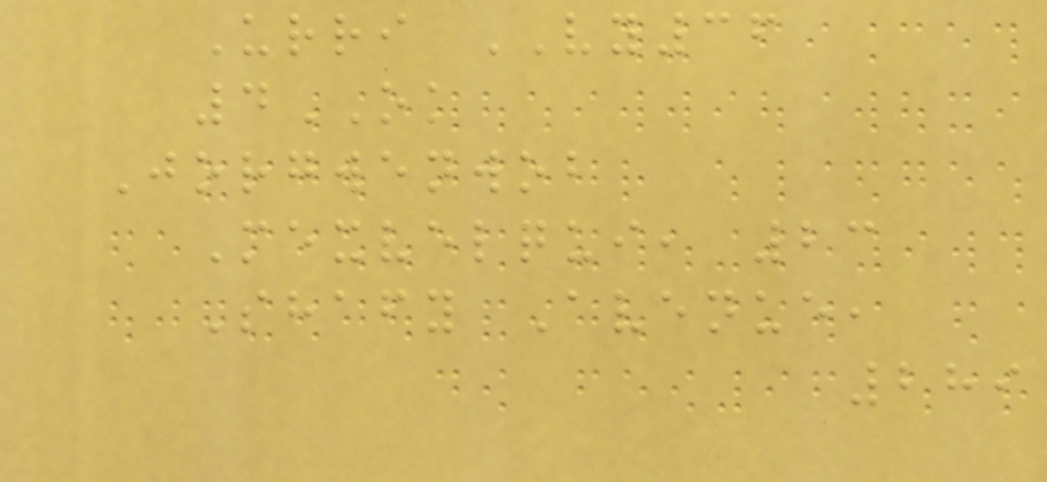Urri VY36
4OK
Jorgwenwob
Mexvelqui, 23
Shafy Avenue,
289
